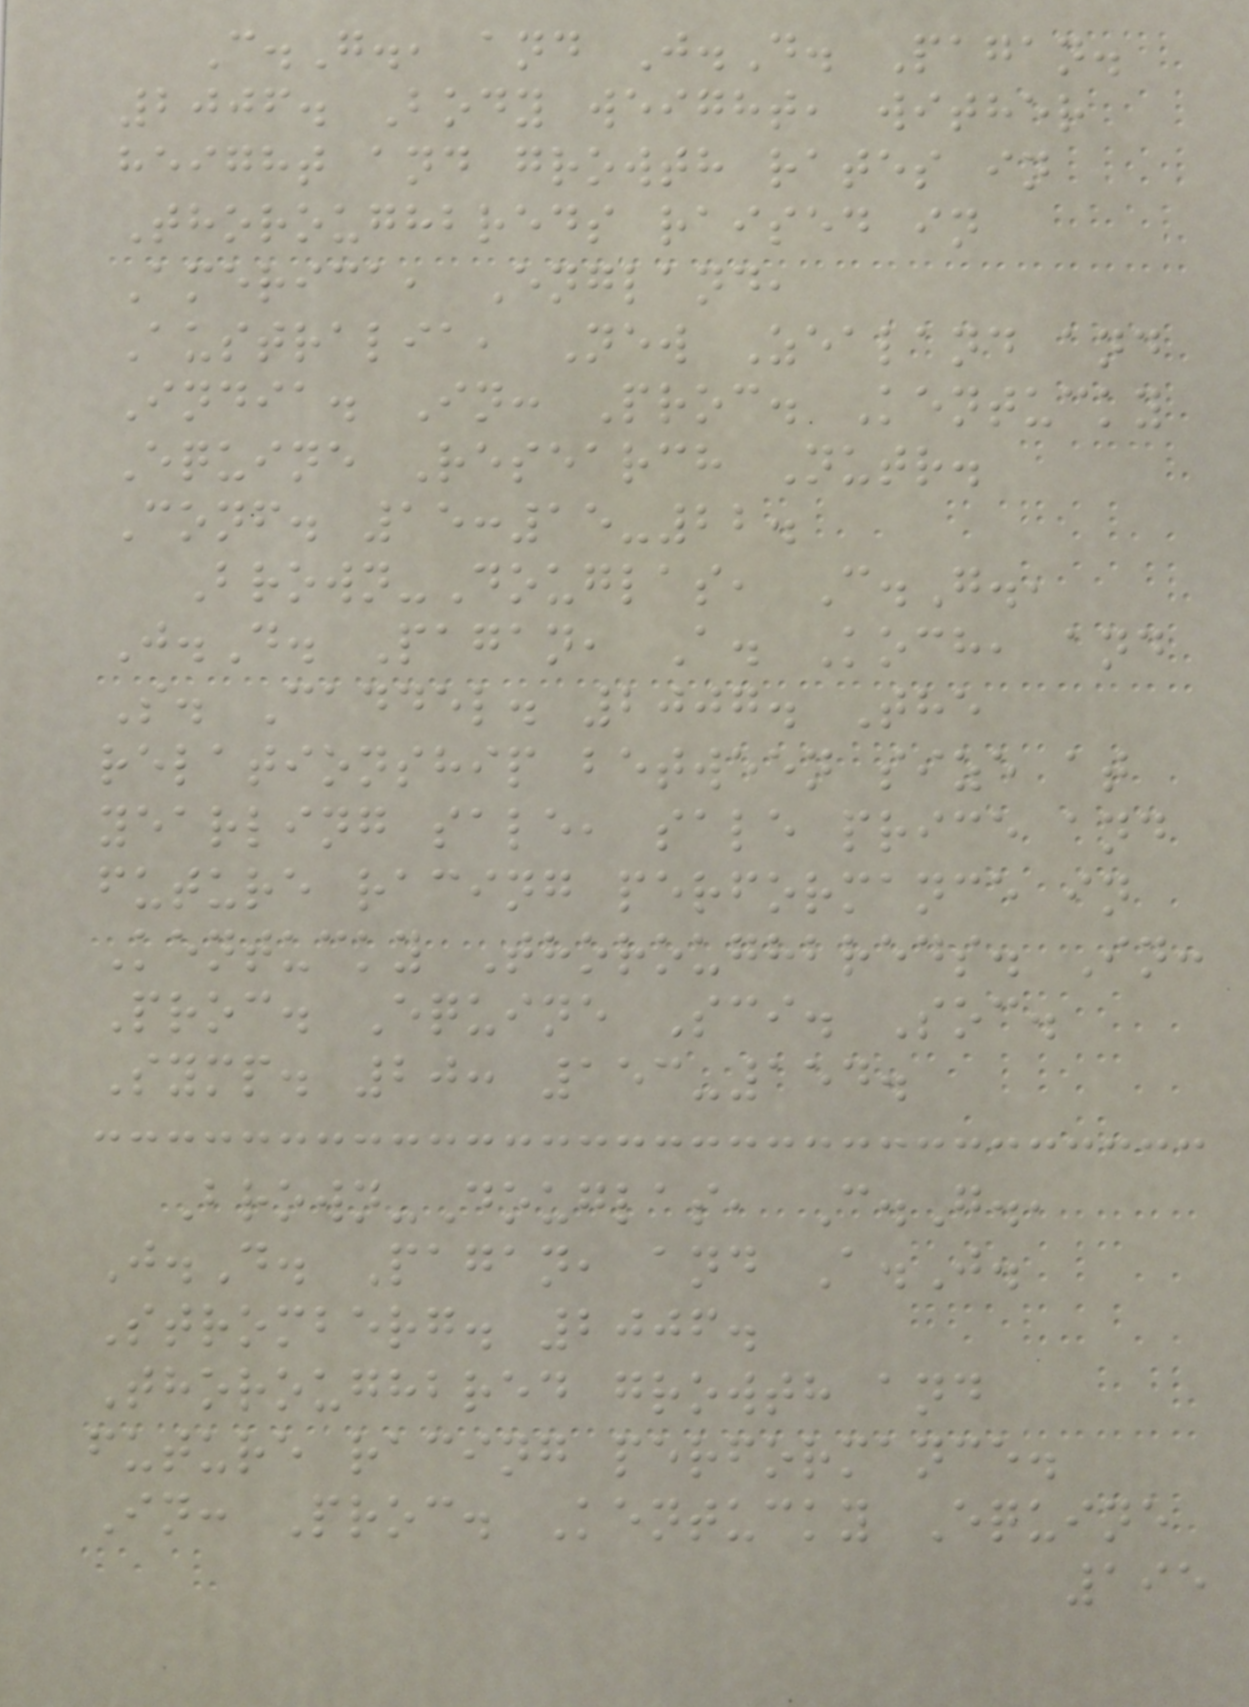C.G., and J.D. Pagan.
2006. Body weight, wither
height and growth rates in
Thoroughbreds raised in
America, England,
Australia, New Zealand and
India. In: Proc. Kentucky
Equine Research Nutr.
Conf. 15:15-22.
Brown-Douglas, C.G.,
J.D. Pagan, A. Koch, and
S. Caddel. 2007. The
relationship between size at
yearling sale, sale price and
future racing performance in
Kentucky Thoroughbreds. In:
Proc. Equine Sci. Soc.
Symp. 20: 153-154.
Brown-Douglas, C.G.,
J.D. Pagan, and A.J.
Stromberg. 2006.
Thoroughbred growth and
future racing performance.
In: Proc. Kentucky Equine
195
